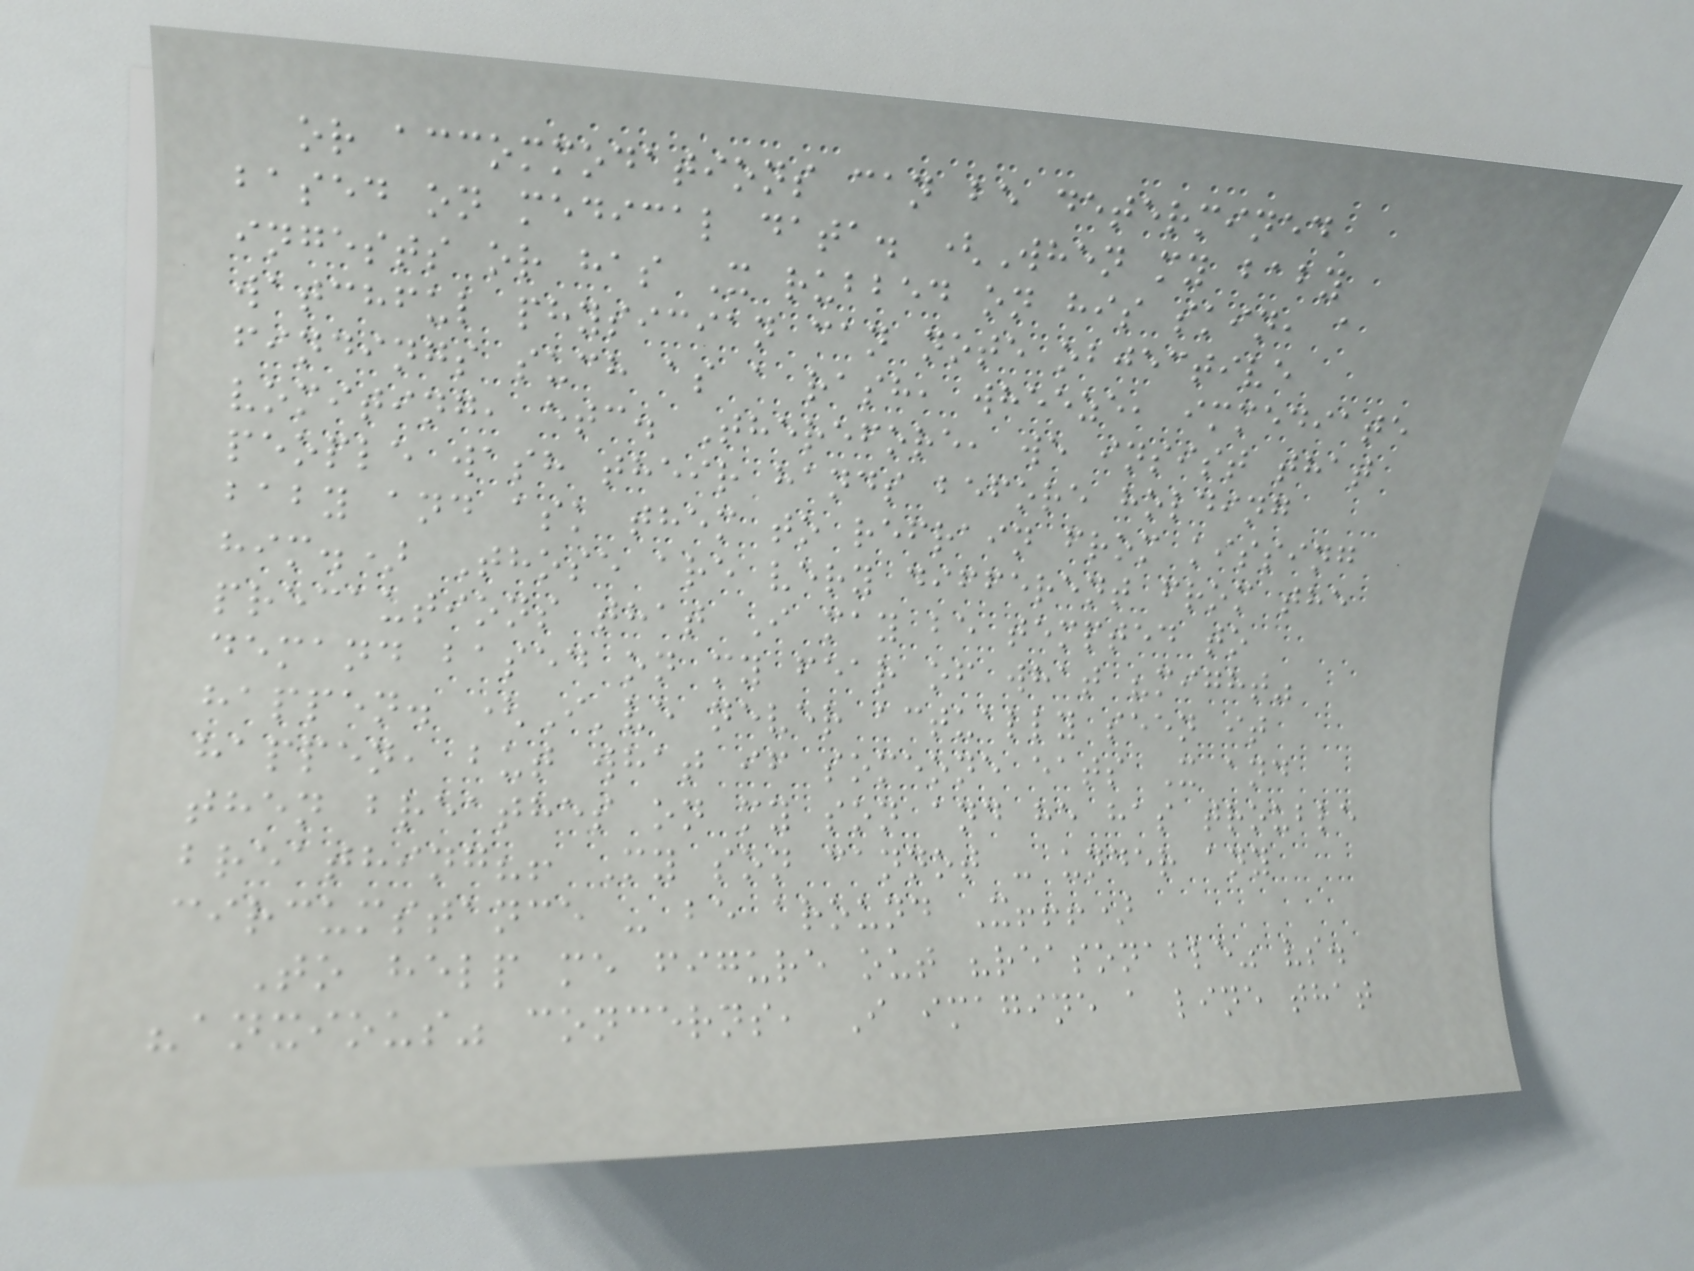or accommodations can be determined
based on medical data. (When my baby
ingests or has X rubbed on his skin, a
watchful physician can note objective
findings such as a rash, wheeze, immediate
vomiting, etc. Therefore, we insist that
people wash their hands before holding
baby and ask them to refrain from kissing
him.) Those are very different from the
precautions that I may be tempted to
demand based on my fear of what "might"
happen. (I've never actually seen it
happen, but what if someone eats X and
then breathes on my son and he has trouble
breathing?! My son cannot - under any
circumstance - be around X!!!)
To help me figure out "reasonable" vs.
"anxious" concerns, I imagine a line that
